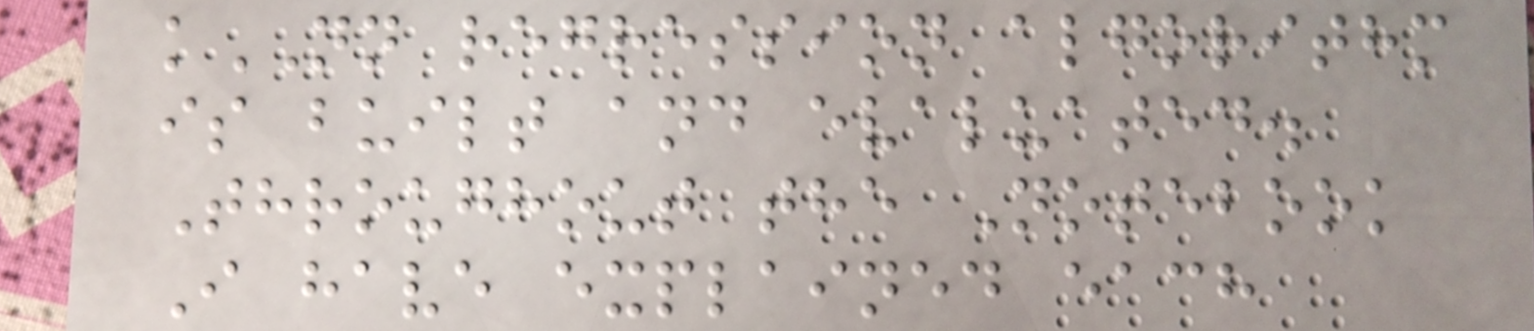kNN regression algorithm
is built and evaluated.
Throughout the Notebook
I have explained each
